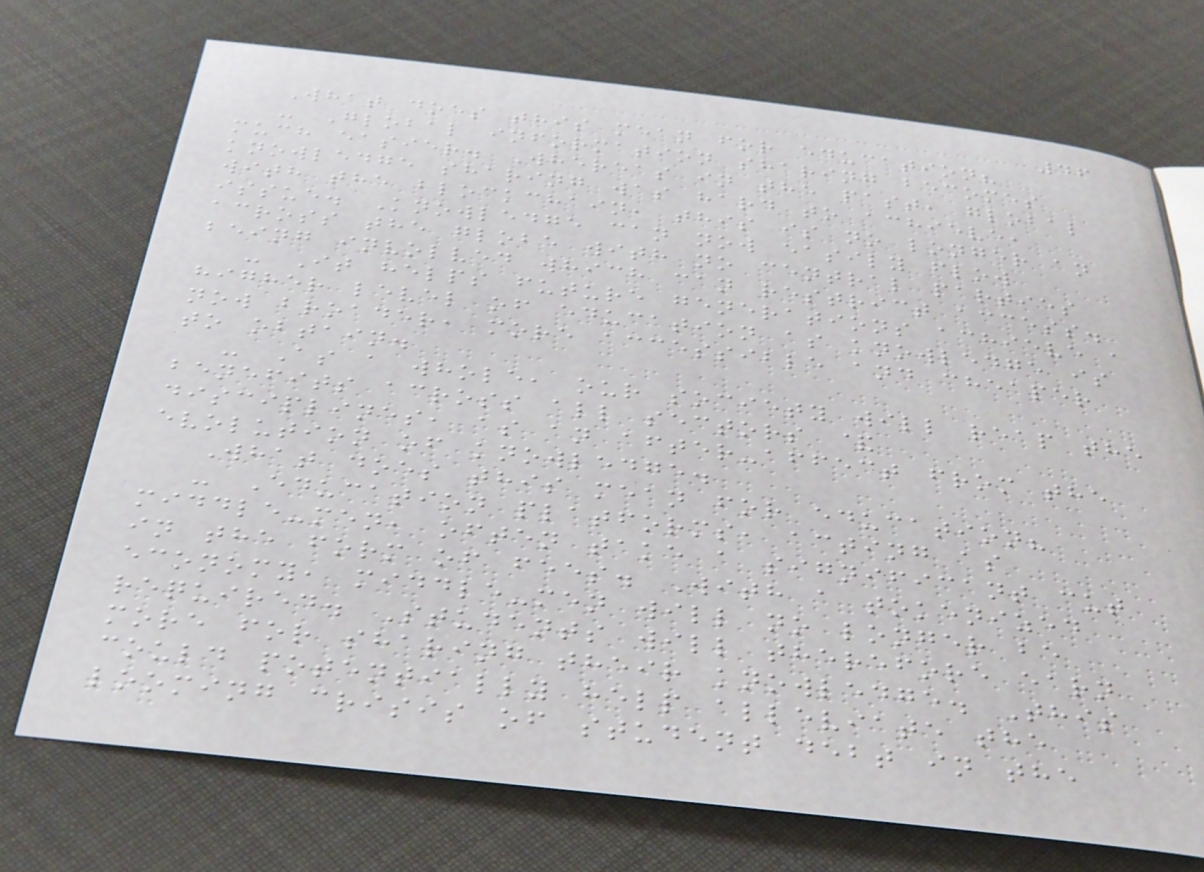46
What does this mean for education?
- Global information sharing becomes
much easier. Whereas in the past, global
knowledge sharing was hard to achieve,
with the blockchain, this is no longer an
issue. Knowledge can now easily flow
across the globe with no central parties
being involved which can restrict access.
- It helps future generations achieve a
higher level of education as knowledge is
now broader, more accessible and cheaper
to obtain.
- As a whole, our society will reap the
benefits across all sectors &
disciplines, as an after-affect from the
evolution of knowledge.
What does this mean for education?
- Education platforms, acting as
middle-men, often take a significant cut
in the form of fees. With a tokenized
economy, middle-men will no longer be
required. Students will therefore earn
more for sharing their knowledge. This
could potentially help alleviate the
looming crisis of student debt in the
